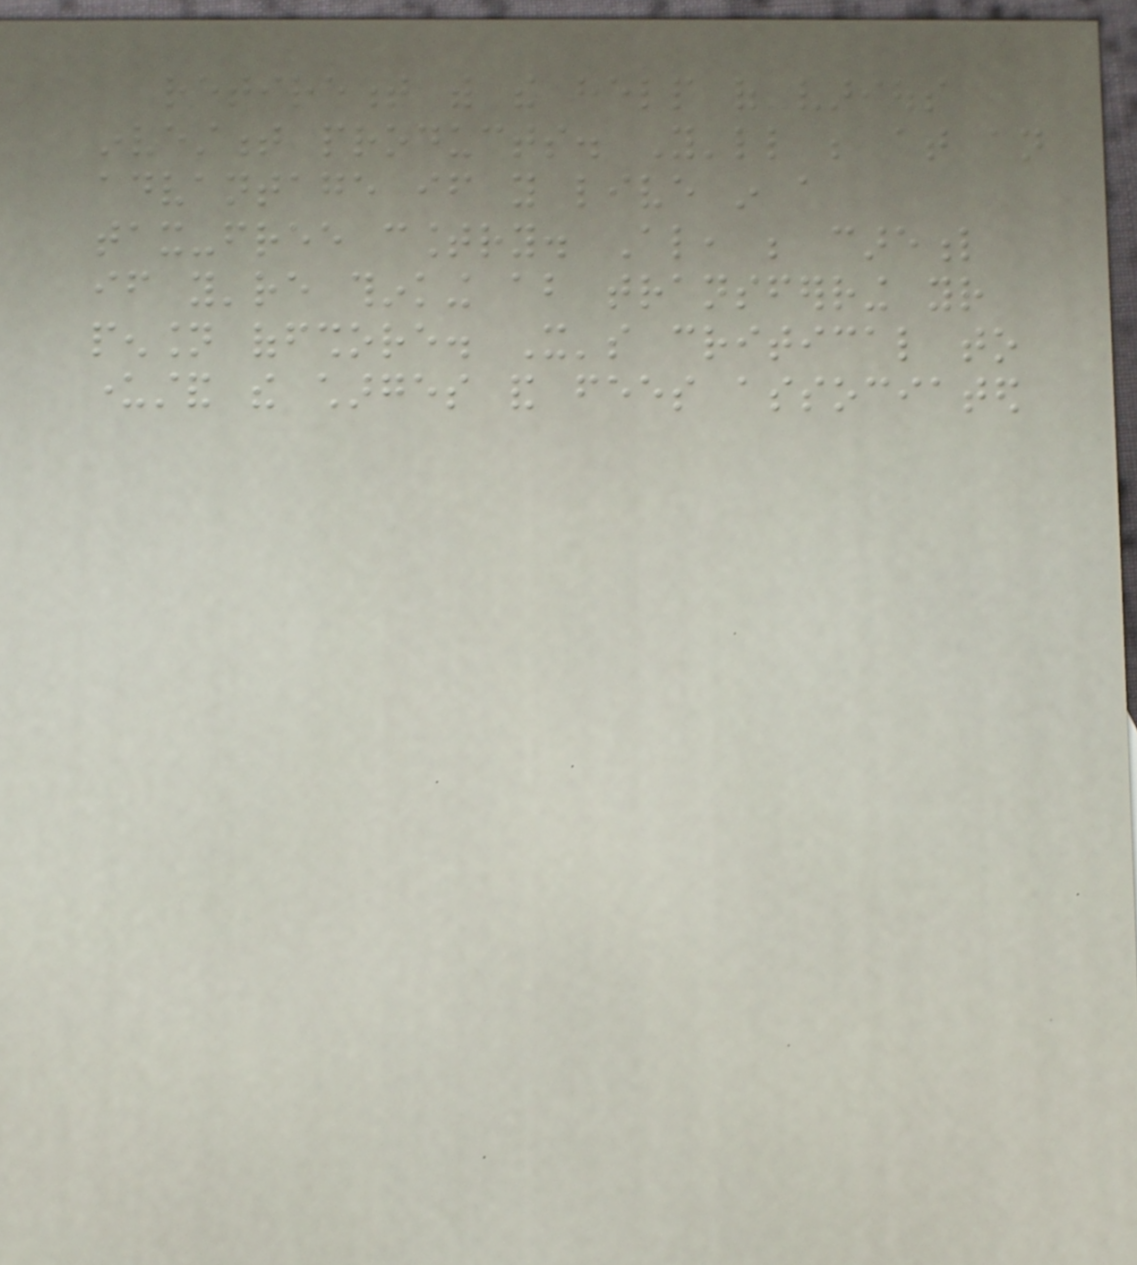retirement with the help of various
investment products. You'll be at an
advantage if you live in a
tax-free country. Also, be careful
if you're thinking about transferring your
pension offshore. It's critical to
understand the charges and fees associated
